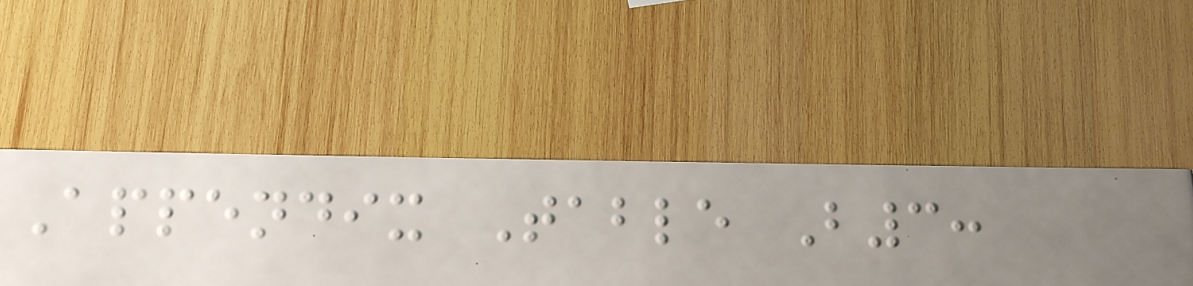Appendix Table B3:
